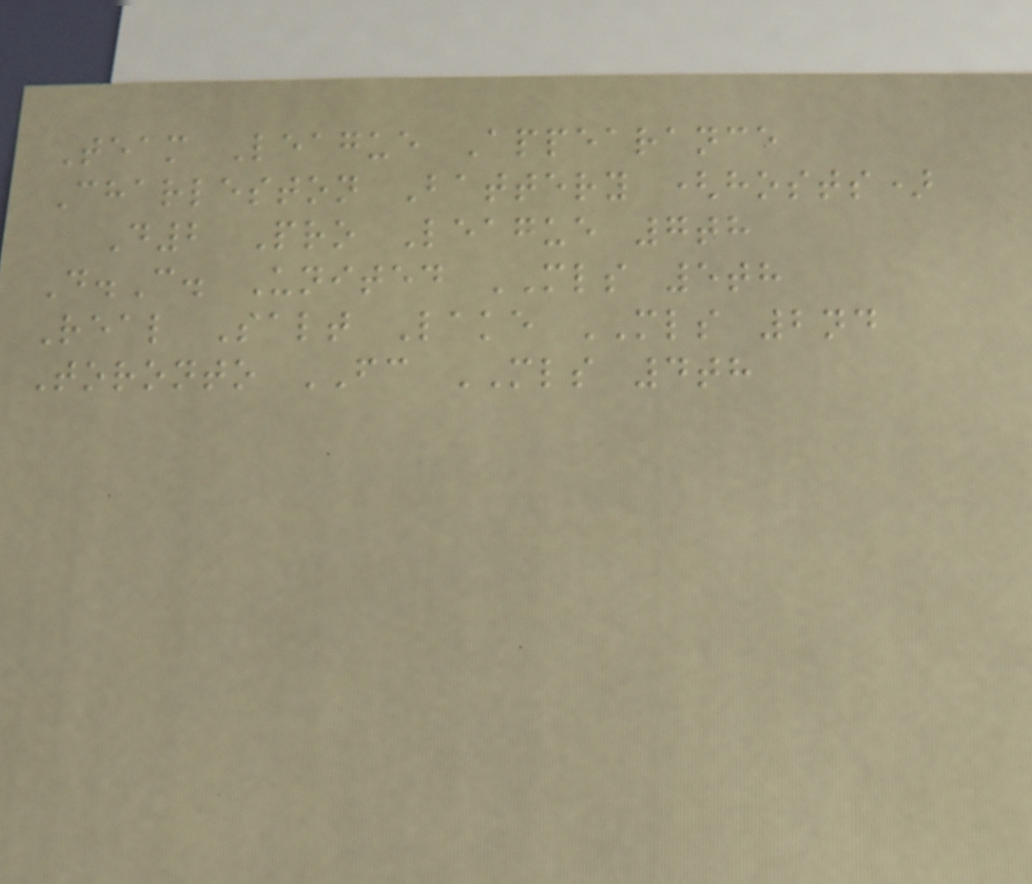Team League Appearance
Charleston Battery (hosts)
D2 Pro League 7th
D.C. United MLS 5th
Real Salt Lake MLS 2nd
Toronto FC MLS 4th
